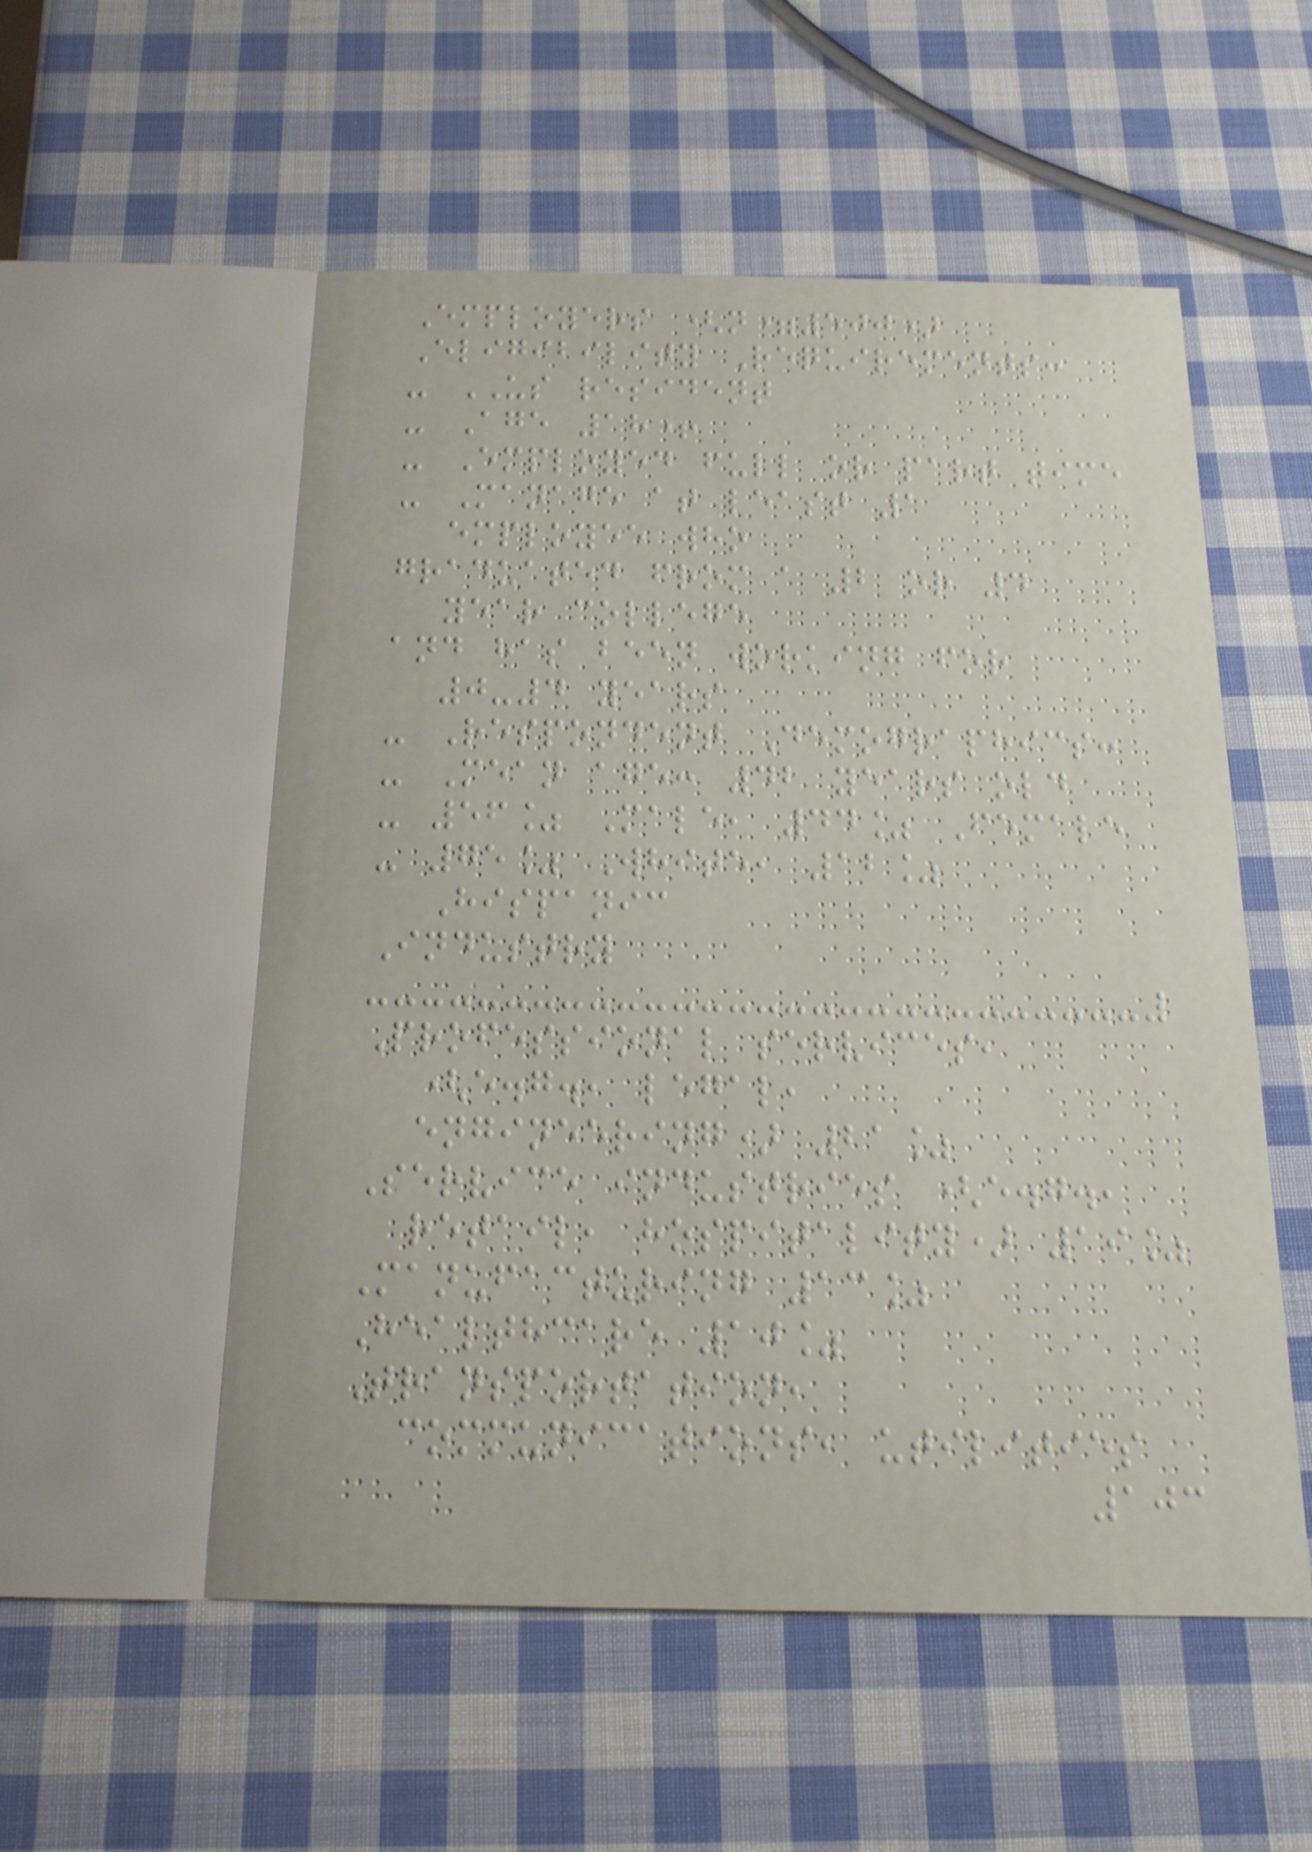Employers (n=500)
Eligibility Requirements:
- US resident
- Age 18+
- Employed full or part time
- Manage at least 1
employee who
graduated from a 2 or 4
year college
and has been working for
0-4 years
- Respondent Demographics:
- Mean age: 42 years old
- 56% Male, 44% Female
- 75% White, 12%
Hispanic
Industry
Professional services,
(e.g., legal,
engineering) 21%
Service industries (e.g.,
retail, hospitality) 19%
Manufacturing 13%
Healthcare 10%
Transportation,
communications, utilities
103
